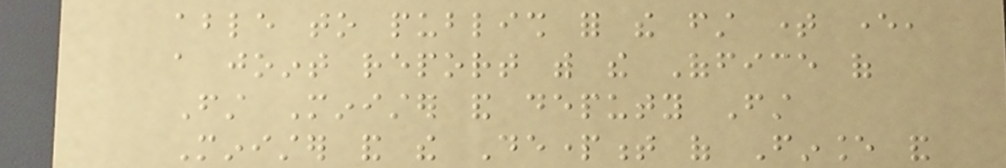able to publish for the first time ever,
a joint report with the Office of
First Minister and deputy First
Minister and the Department of Finance and
